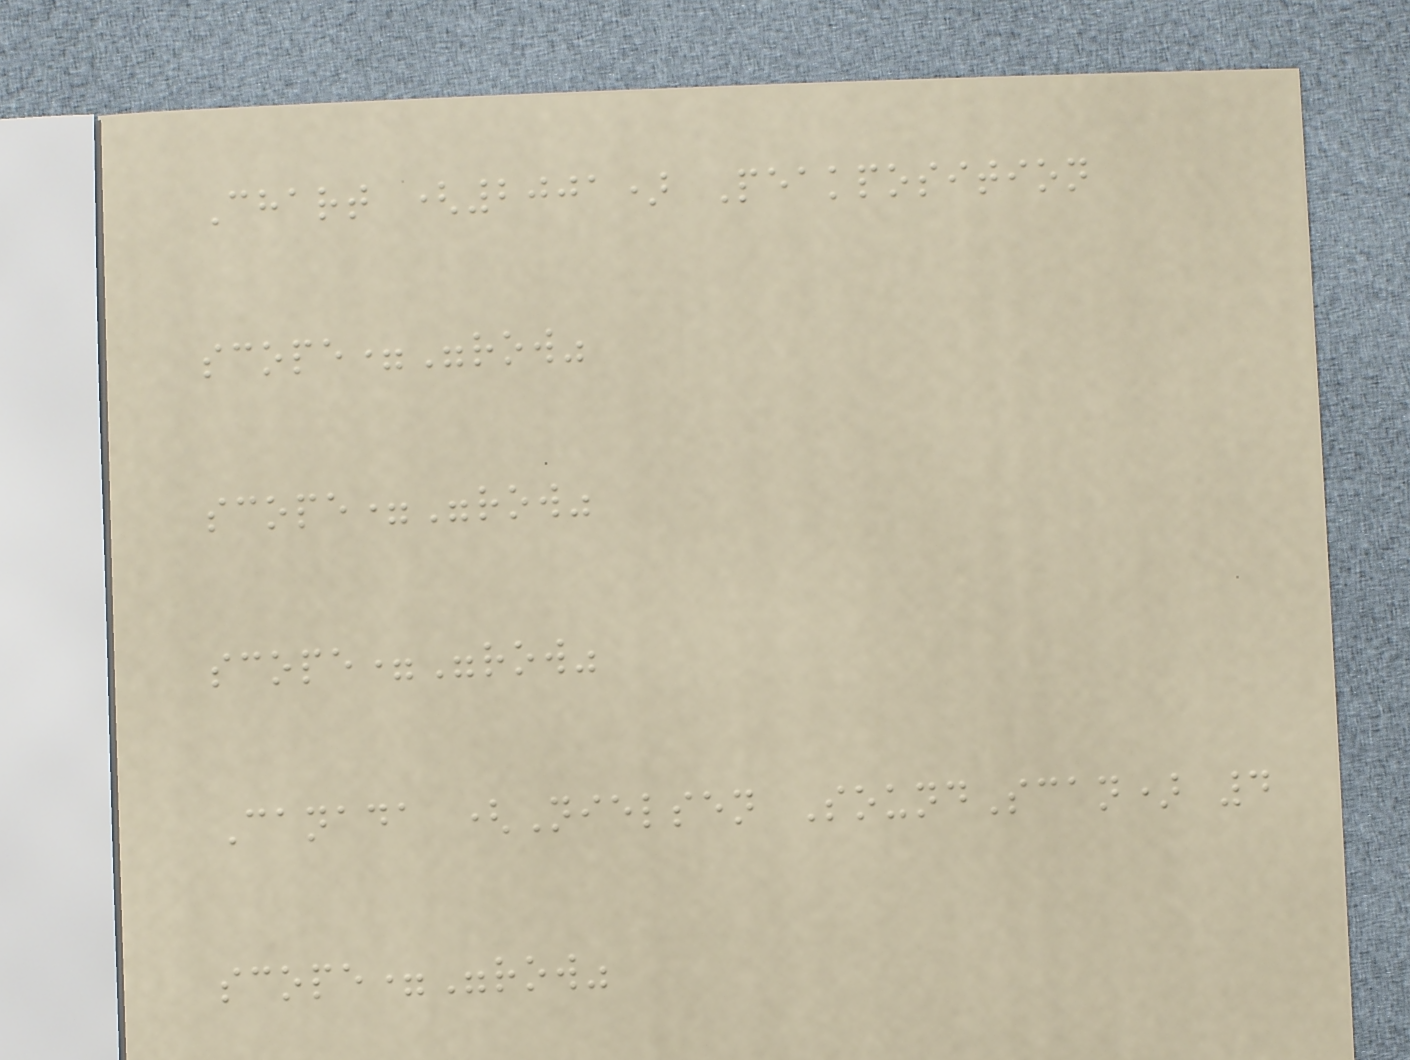Chart (2001) Peakposition
scope="row"
scope="row"
scope="row"
Canada (Nielsen SoundScan) 4
scope="row"
